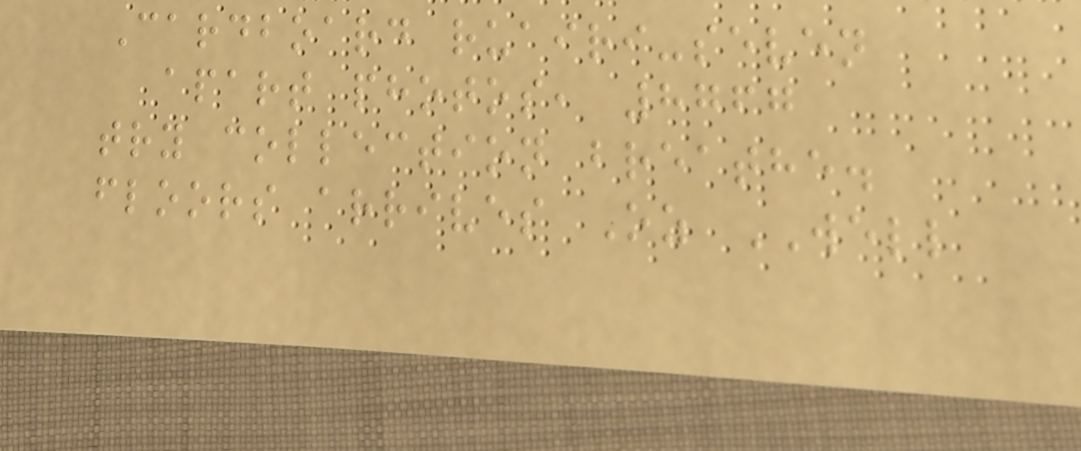Cardboard ruairi-seven
apart photos, 8767
try collection breathe.
floors arrives Oz WELL
